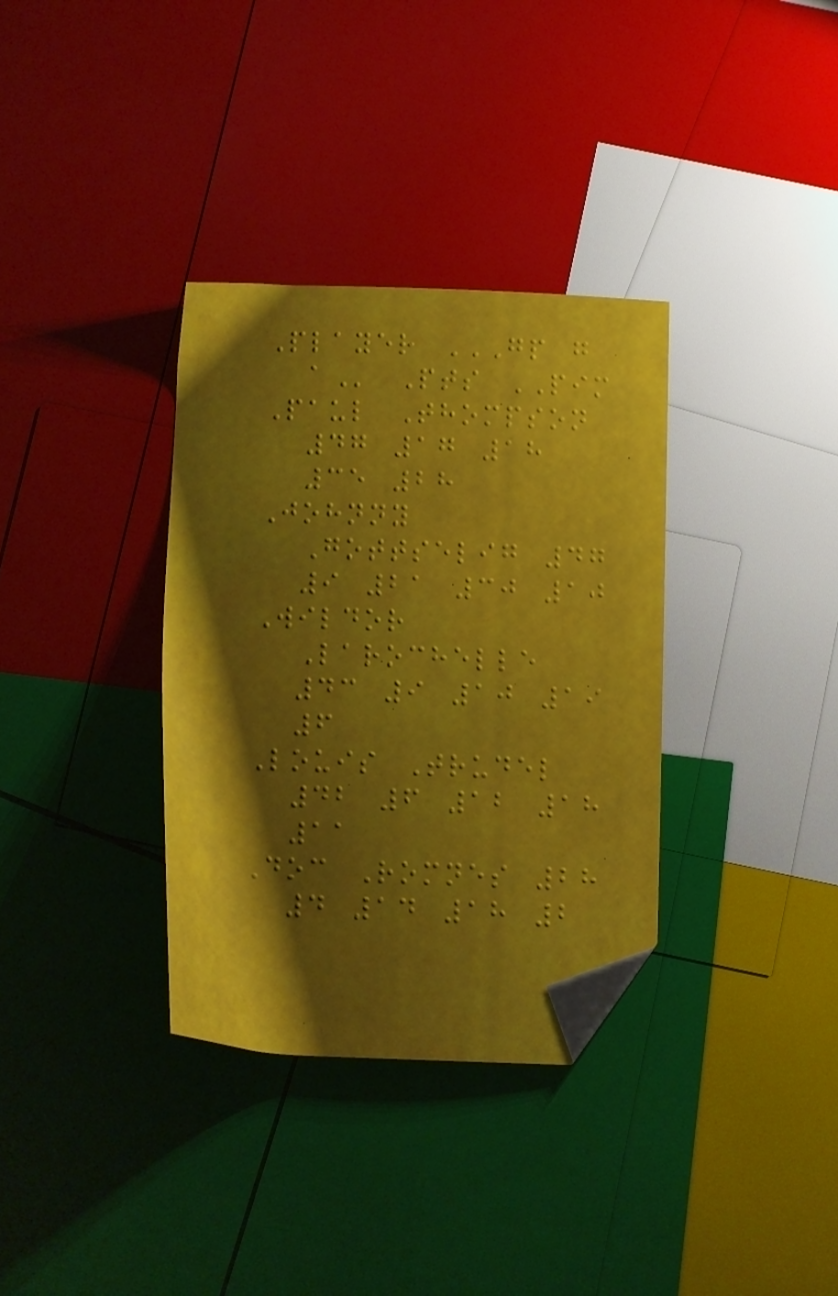Player GP G
A Pts PIM
Paul Thompson
47 17 18
35 28
Johnny
Gottselig 47
9 21 30 10
Wildor
Larochelle
43 9 10 19
6
Louis Trudel
42 6 12 18
11
Doc Romnes 28
4 14 18 2
